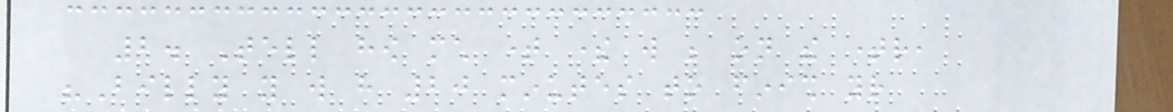2. Tell how much time there will be on the timer,
"Billy you will have 20 minutes to finish your
